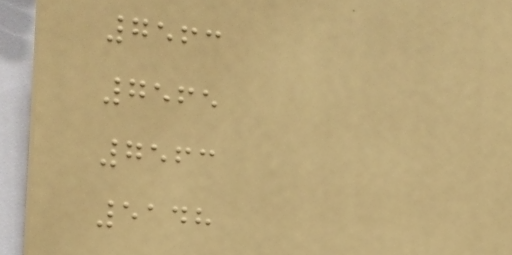7563
7565
7563
5148
